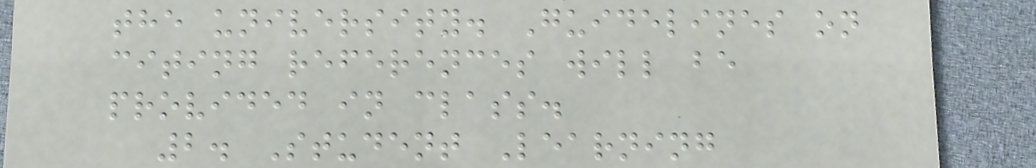the university. Guidelines on
citing references will be
provided in class.
2. Student Learning
